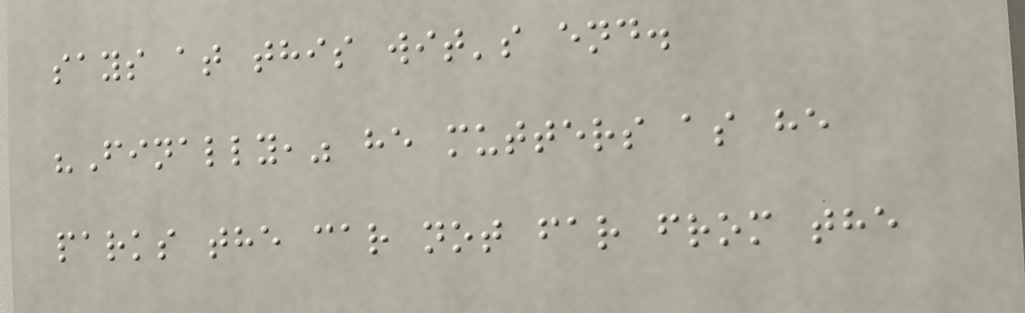says at this wit's end.
"Finally," he mutters as he
parks the car not far from the
